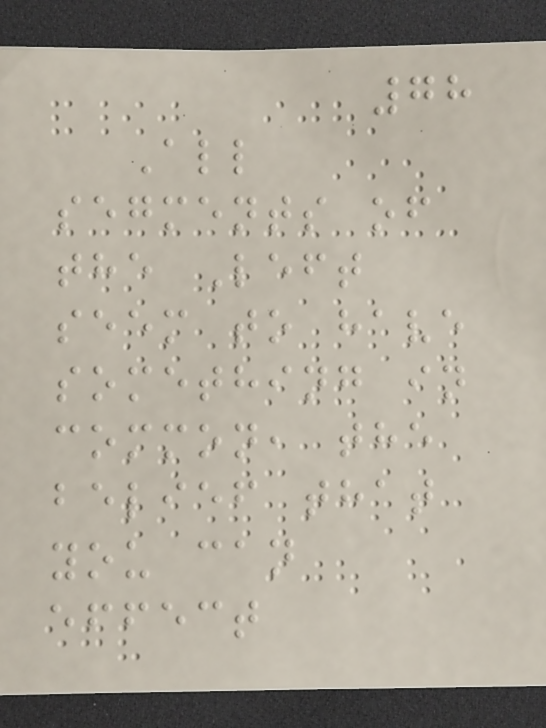78
All
segments of
the Left
seem to have
something in
common, the
belief that
you can
effect
